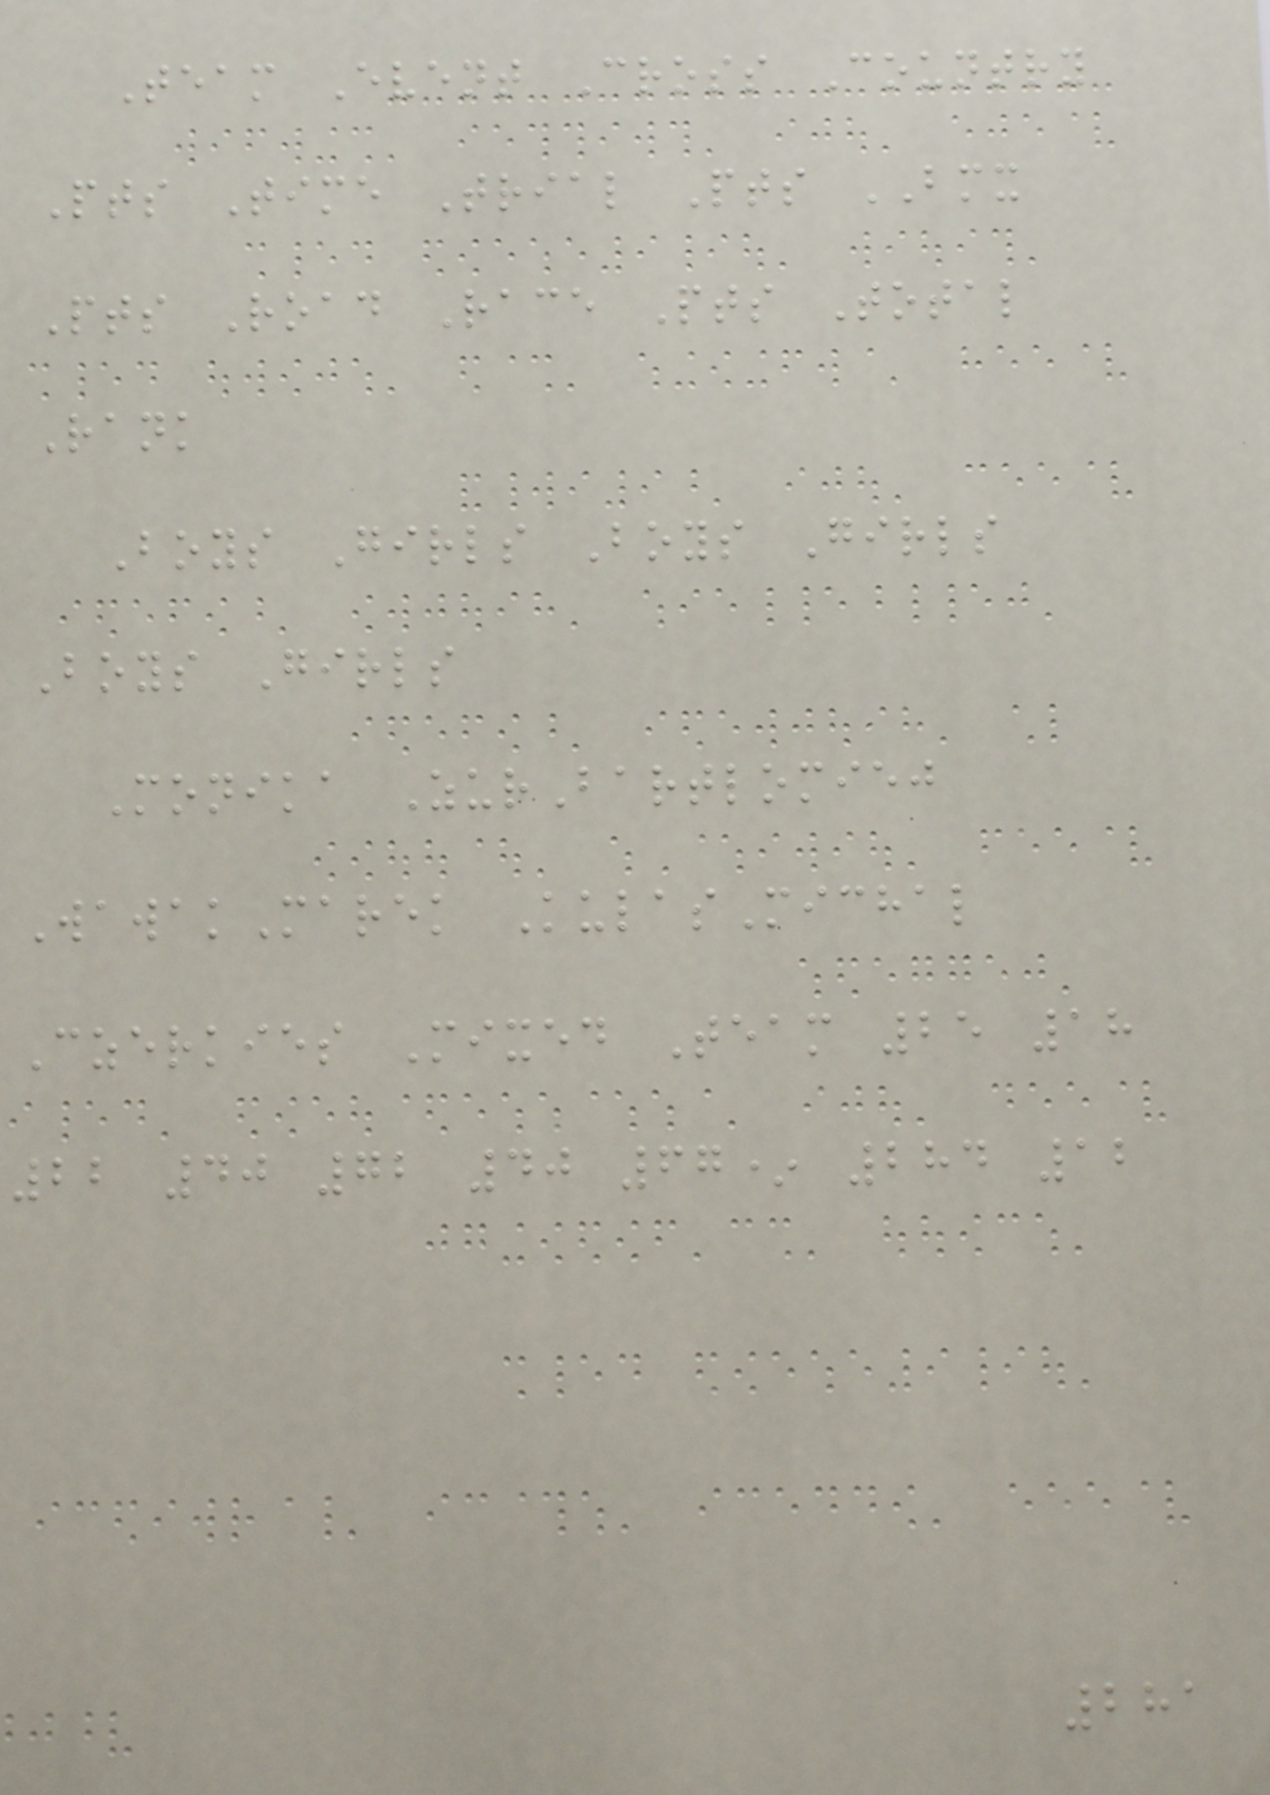Team Event Cross Country
Pts Time Trial Pts BMX
Pts Road Race Pts Total
Rank
Boys Girls Boys Girls
Boys Girls
Monika ZurBartlomiej
WawakMarek KulasMichal
Czerkies Mixed Team 25 18
22 40 72 40 67* 284 12
281
